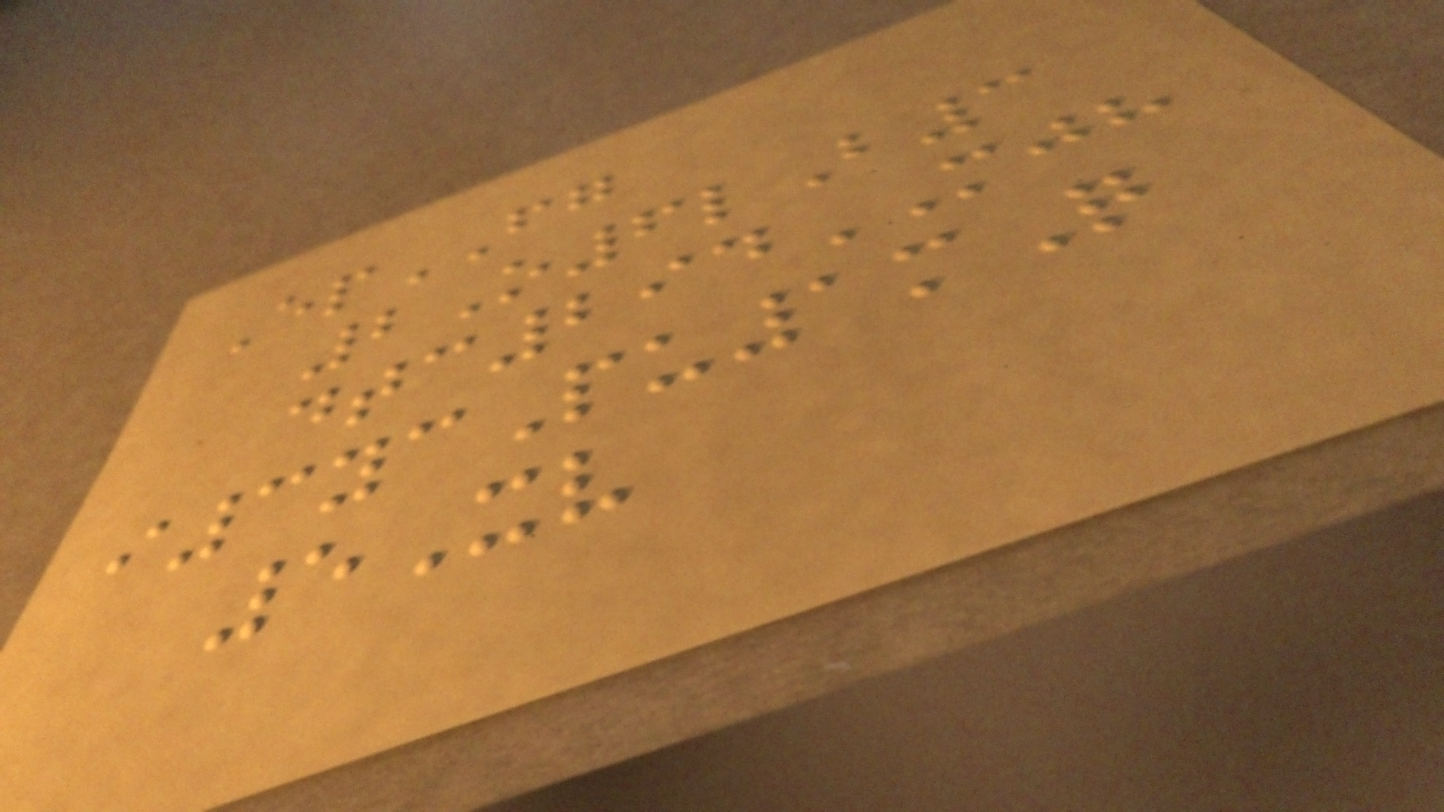EpFG
2O6lB3
dtc294MJH
i3ycPu1mQ
5Xv
